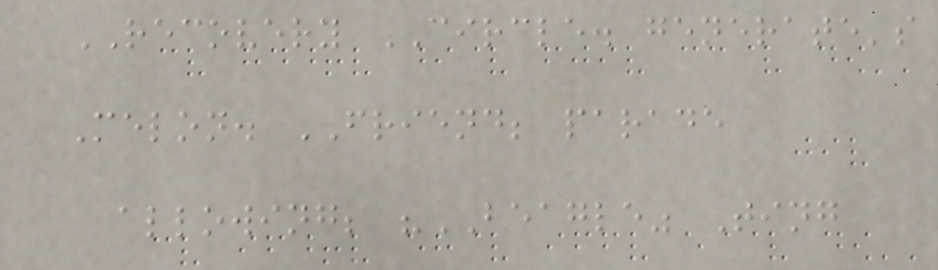RECOVERY CIRCLE. generate's
Melon. FRIEND; parade
allowing; "BEAGLE" Ting
